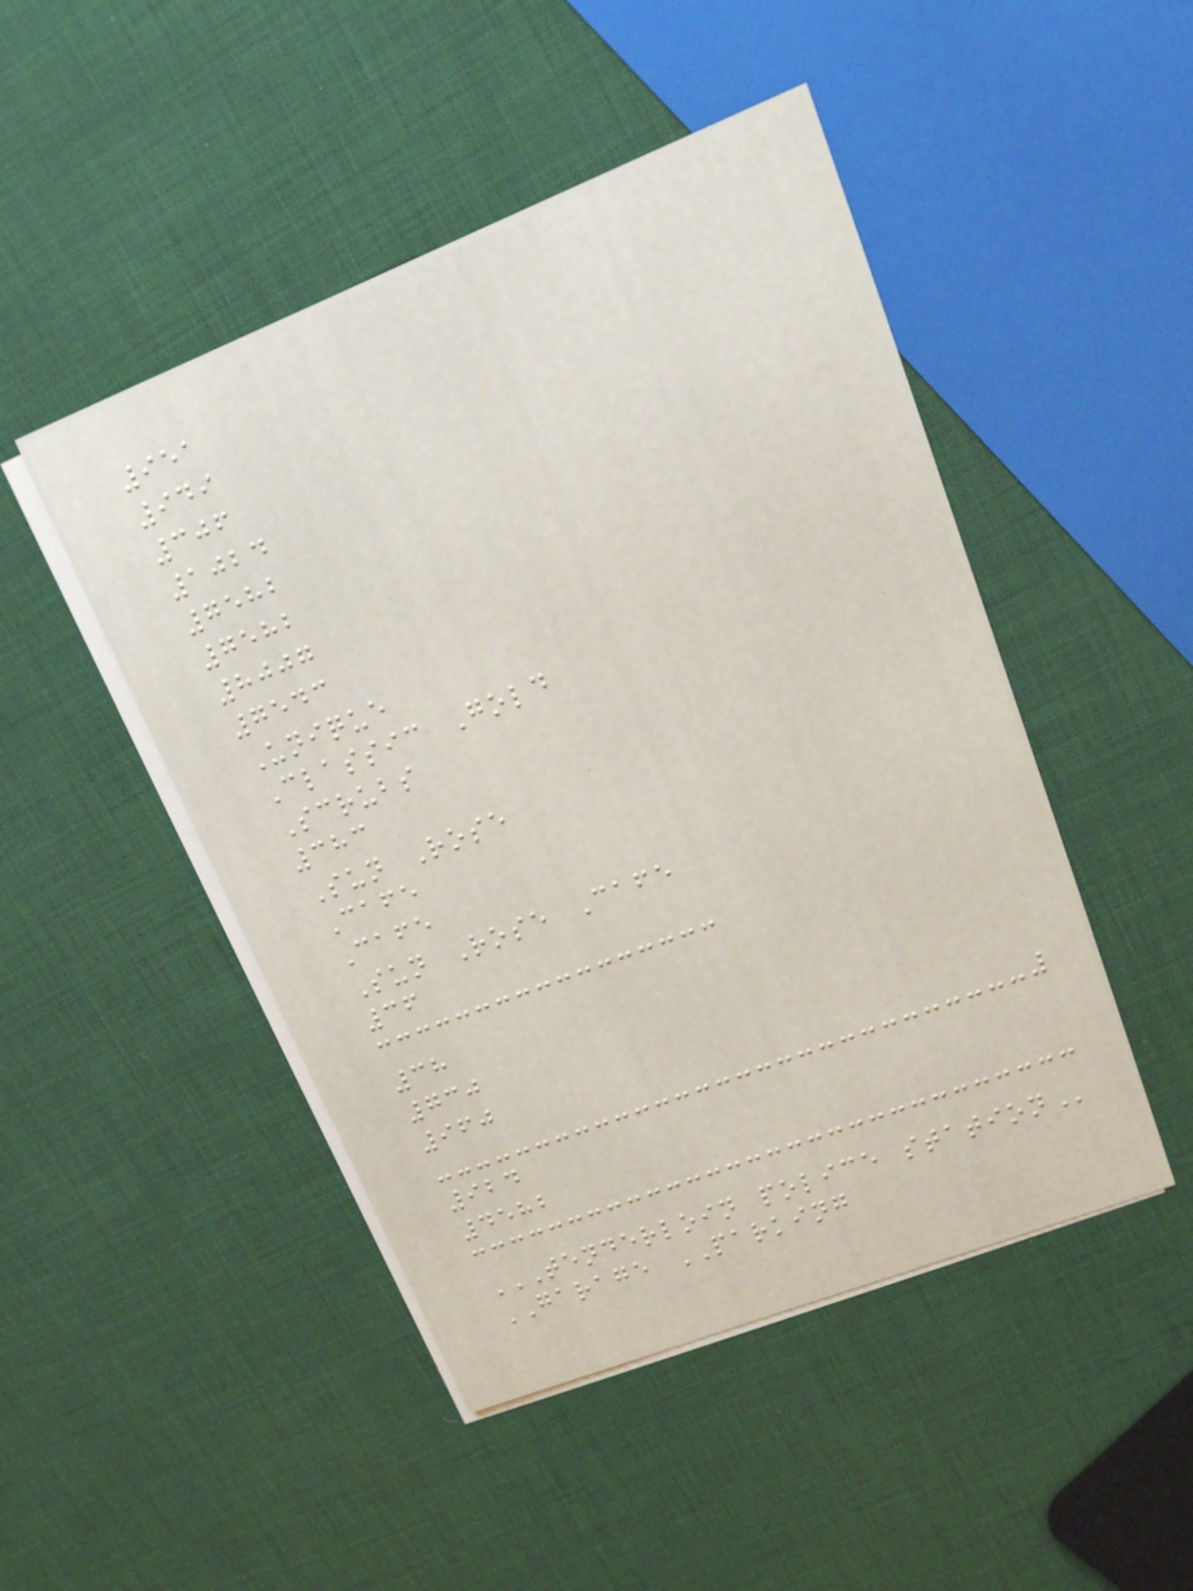951
949
306
1024
7582
7582
8007
7543
Unique
Classic Gold
Scrubs
383
Sun Rose
Cafe
Cafe
Sun Rose Cafe
36
38
730
960
924
4582
TENDERLOIN POLICE STATION
GARAGE PARKING
